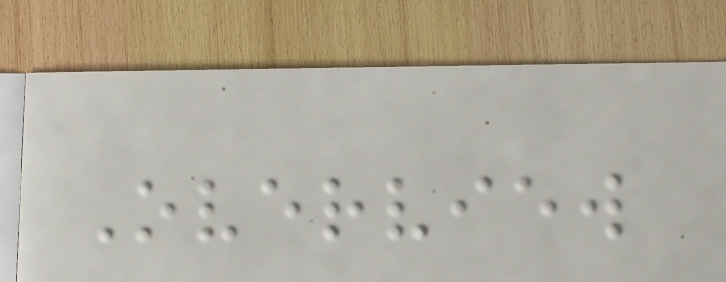Overview
